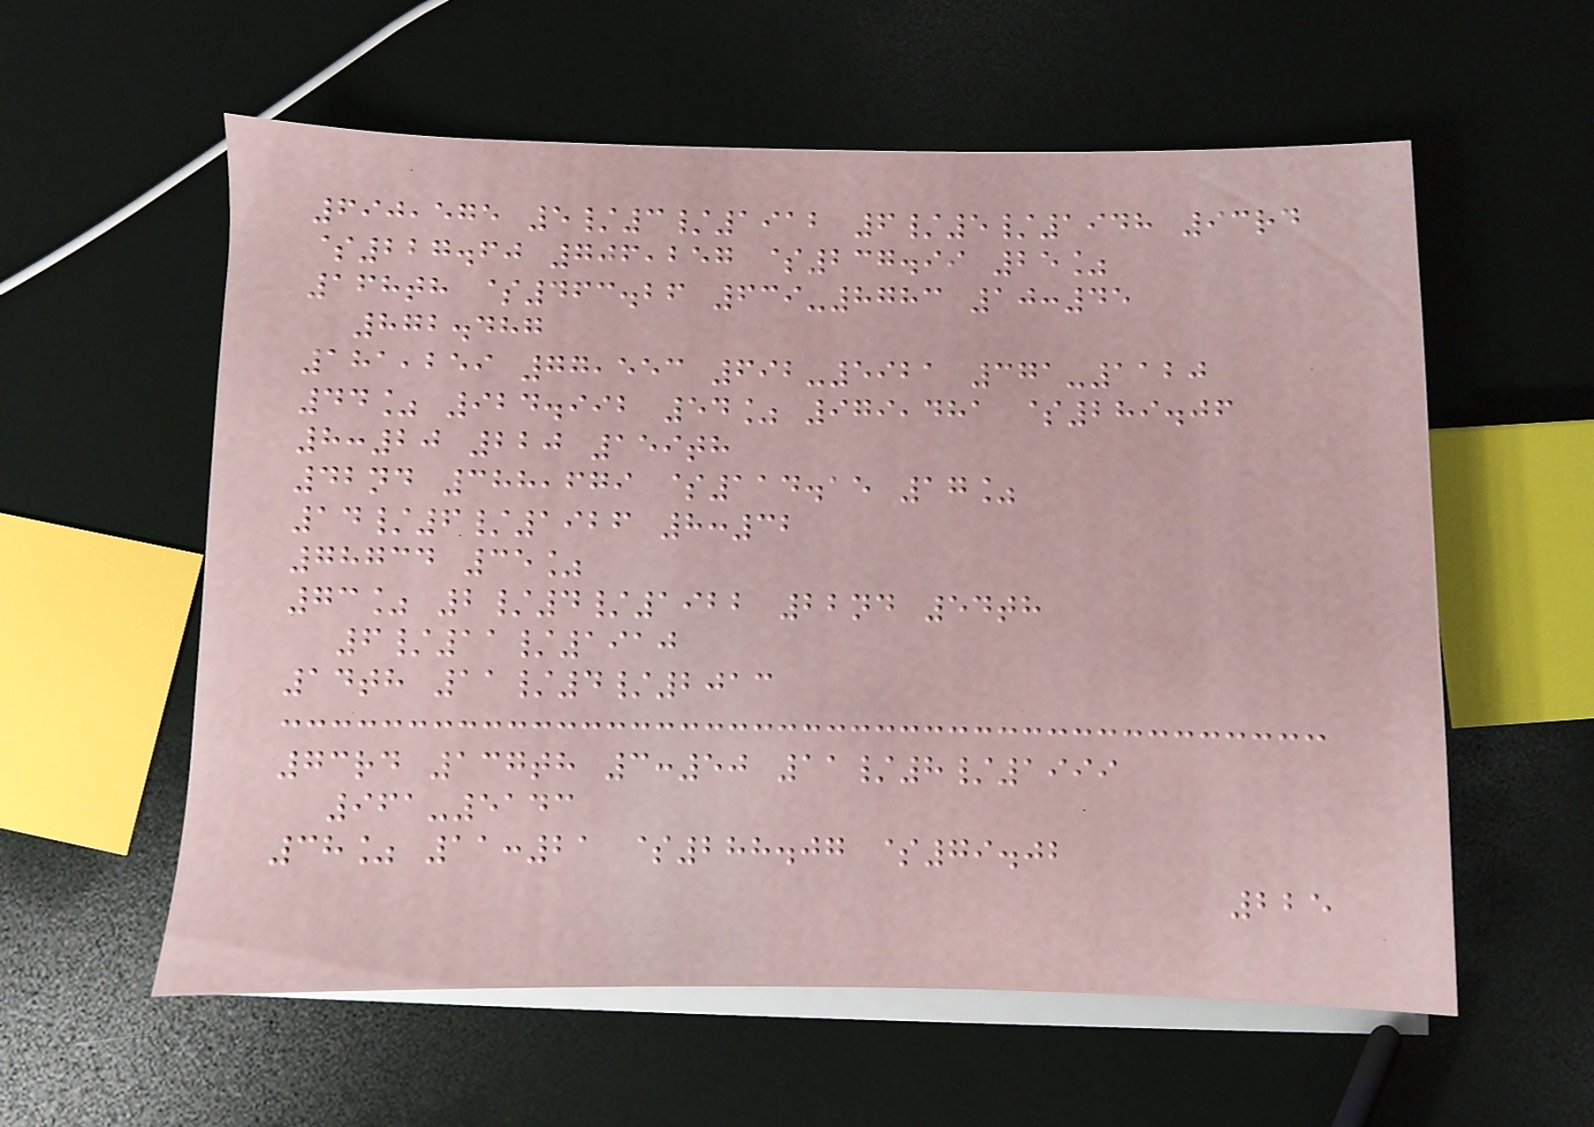690,575 5/3/1912 6/5/1948 93rd
$227.60 706,257 $237.99 25%
168th $463.26 639-8783 10:45
872.487
181,259 77,553 692-5921 371-1120
44% 924.992 54% 979,481 $289.06
8:20 220 159th
42nd 388,679 $114.15 17%
14/6/1926 8:32
78734 35%
73% 2/4/1922 22nd 54th
6/11/1910
14th 11/4/2013
73rd 137th 3:50 11/8/1999
961-5143
38% 11:21 $288.07 $79.02
225
